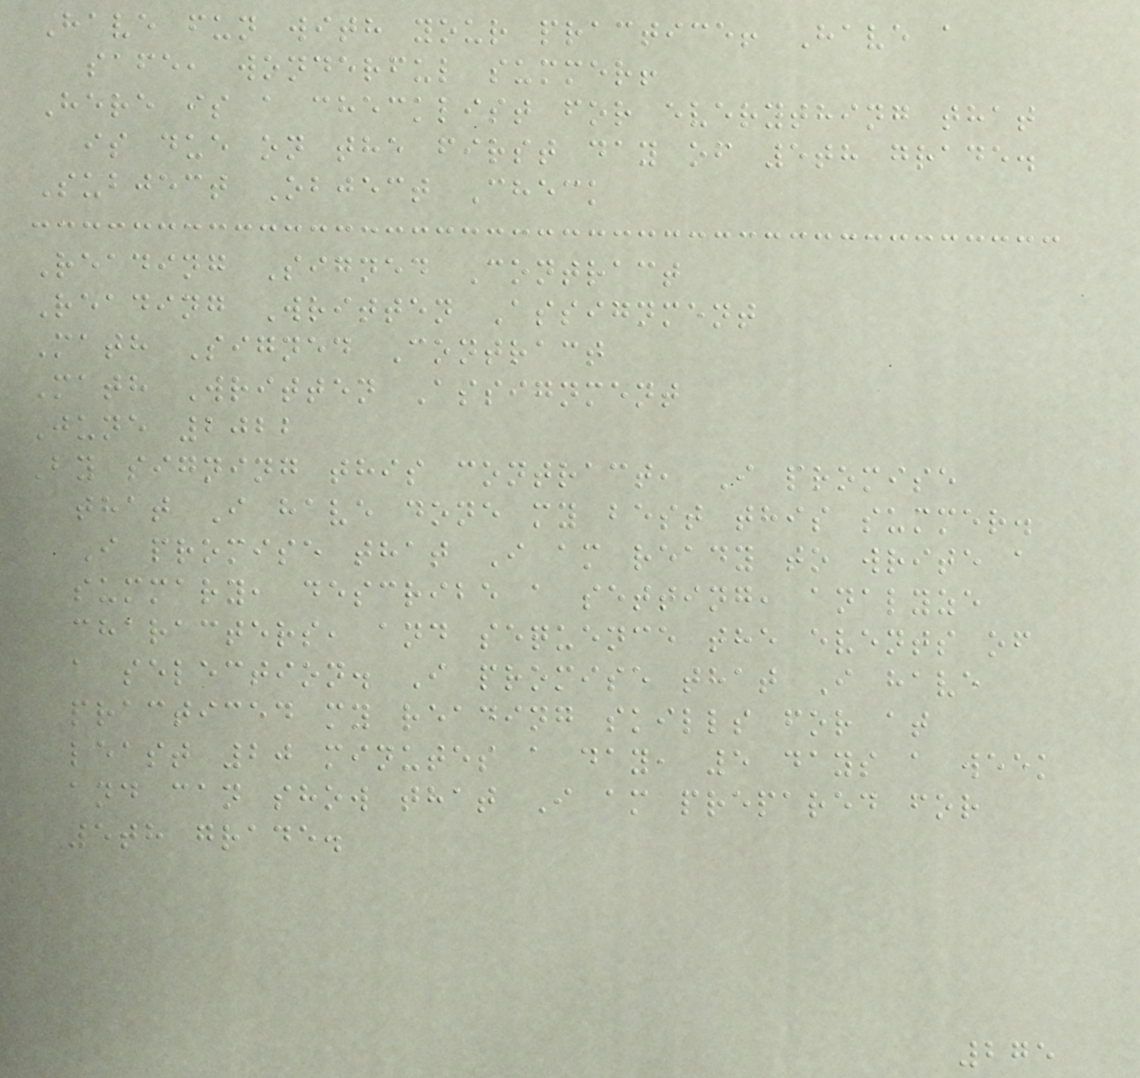Have fun with your practice! Have a
safe, wonderful summer!
Here is a checklist for everything that
is due on the first day of 5th grade.
Subject Object Check
Reading Signed Contract
Reading Written Assignment
Math Signed Contract
Math Written Assignment
June 2022
By signing this contract, I promise
that I have done my best this summer.
I promise that I am ready to write a
summary, describe a setting, analyze
characters, and sequence the events of
a selection. I promise that I have
practiced my reading skills for at
least 20 minutes a day, 5 days a week
and can show that I am prepared for
5th grade.
275
